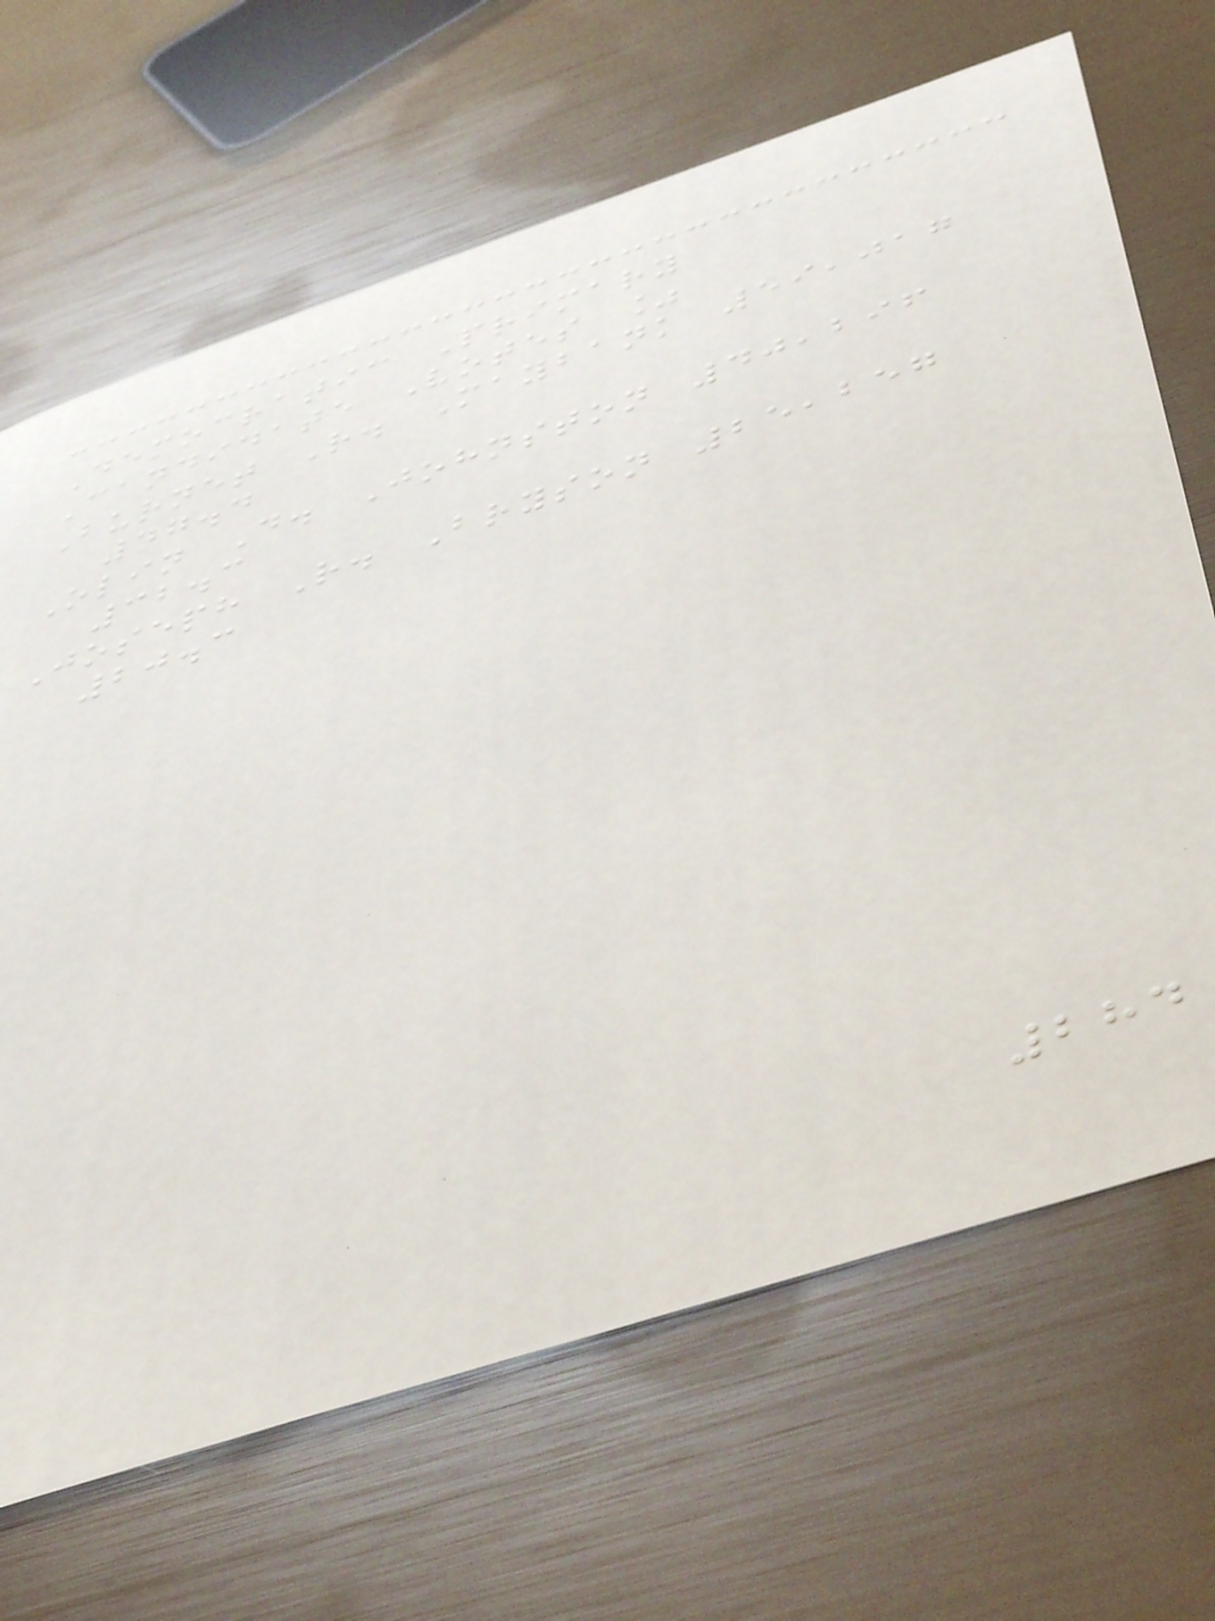Democratic Primary
Candidate Votes %
Burnet R. Maybank 59,017
47.4
Olin D. Johnston 40,296
32.3
Joseph R. Bryson 25,257
20.3
284
